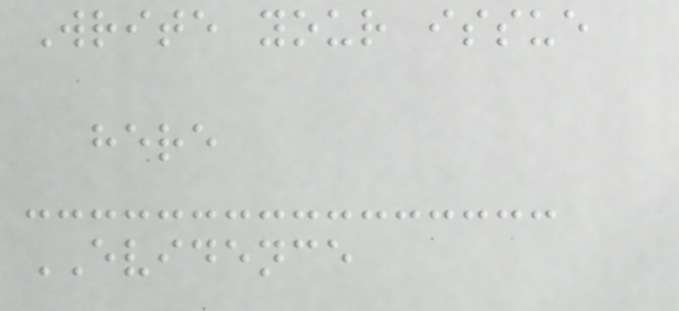Write your issue
here
EVIDENCE
